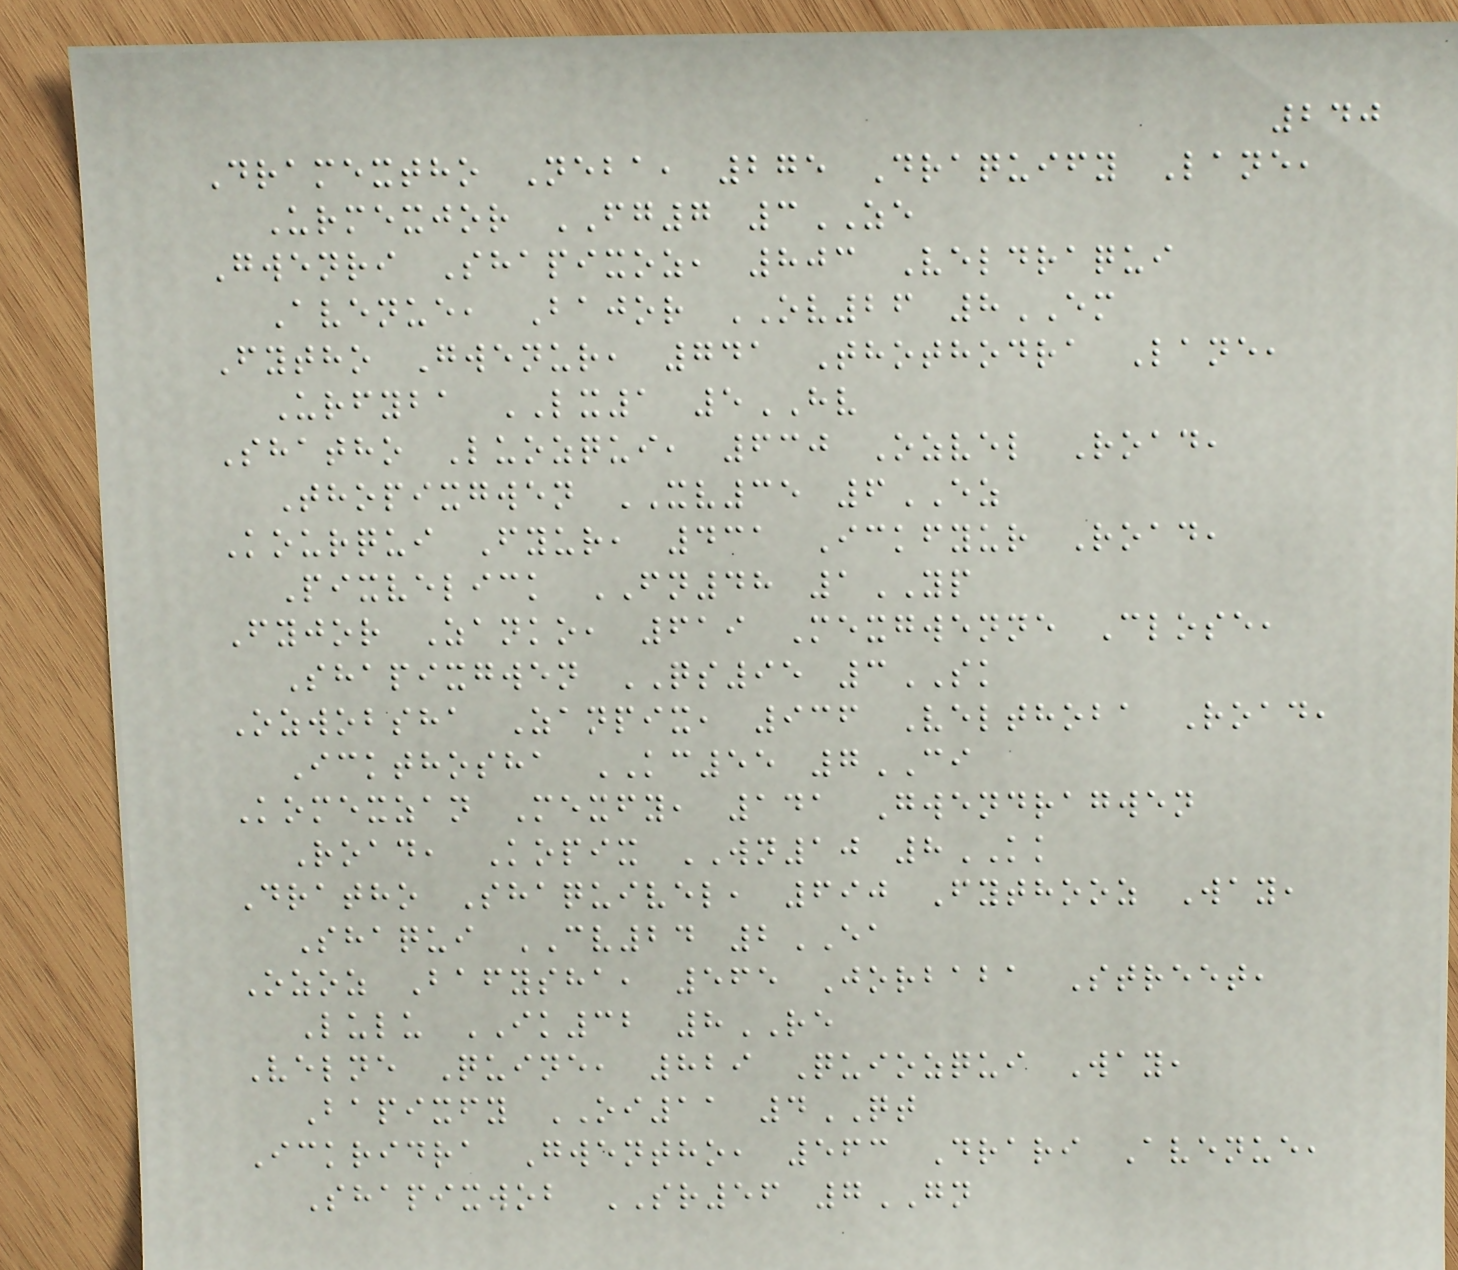240
Dramextho Neba, 275 Draquify Lane,
Urmexjor FG7 3ZE
Gwenri Shapixoz, 803 Veldraqui
Avenue, Bajor OV26 8EM
Fytho Gwenur, 741 Thothodra Lane,
Urfyba LX1 5HV
Shatho Luozqui, 630 Ozvel Road,
Thopixgwen XV35 6EZ
Kourqui Fyur, 431 Ickfyur Road,
Pixvelick FN48 1YP
Fyjor Zanko, 619 Mexgwenne Close,
Shapixgwen QS95 3SK
Ozwobsha Zanpix, 936 Velthoba Road,
Ickthosha KC55 7CI
Komexzan Mexfy, 141 Gwendragwen
Road, Kopix WN10 8KK
Dratho Shaquivel, 690 Fythooz Way,
Shaqui CV24 2EA
Ozoz Bafysha, 565 Jorbaba Street,
Lulu IK32 8RE
Velne Quine, 829 Quiozqui Way,
Bapixfy OI11 4QT
Ickridra Gwentho, 563 Drari Avenue,
Shapixwob SR56 7GN
